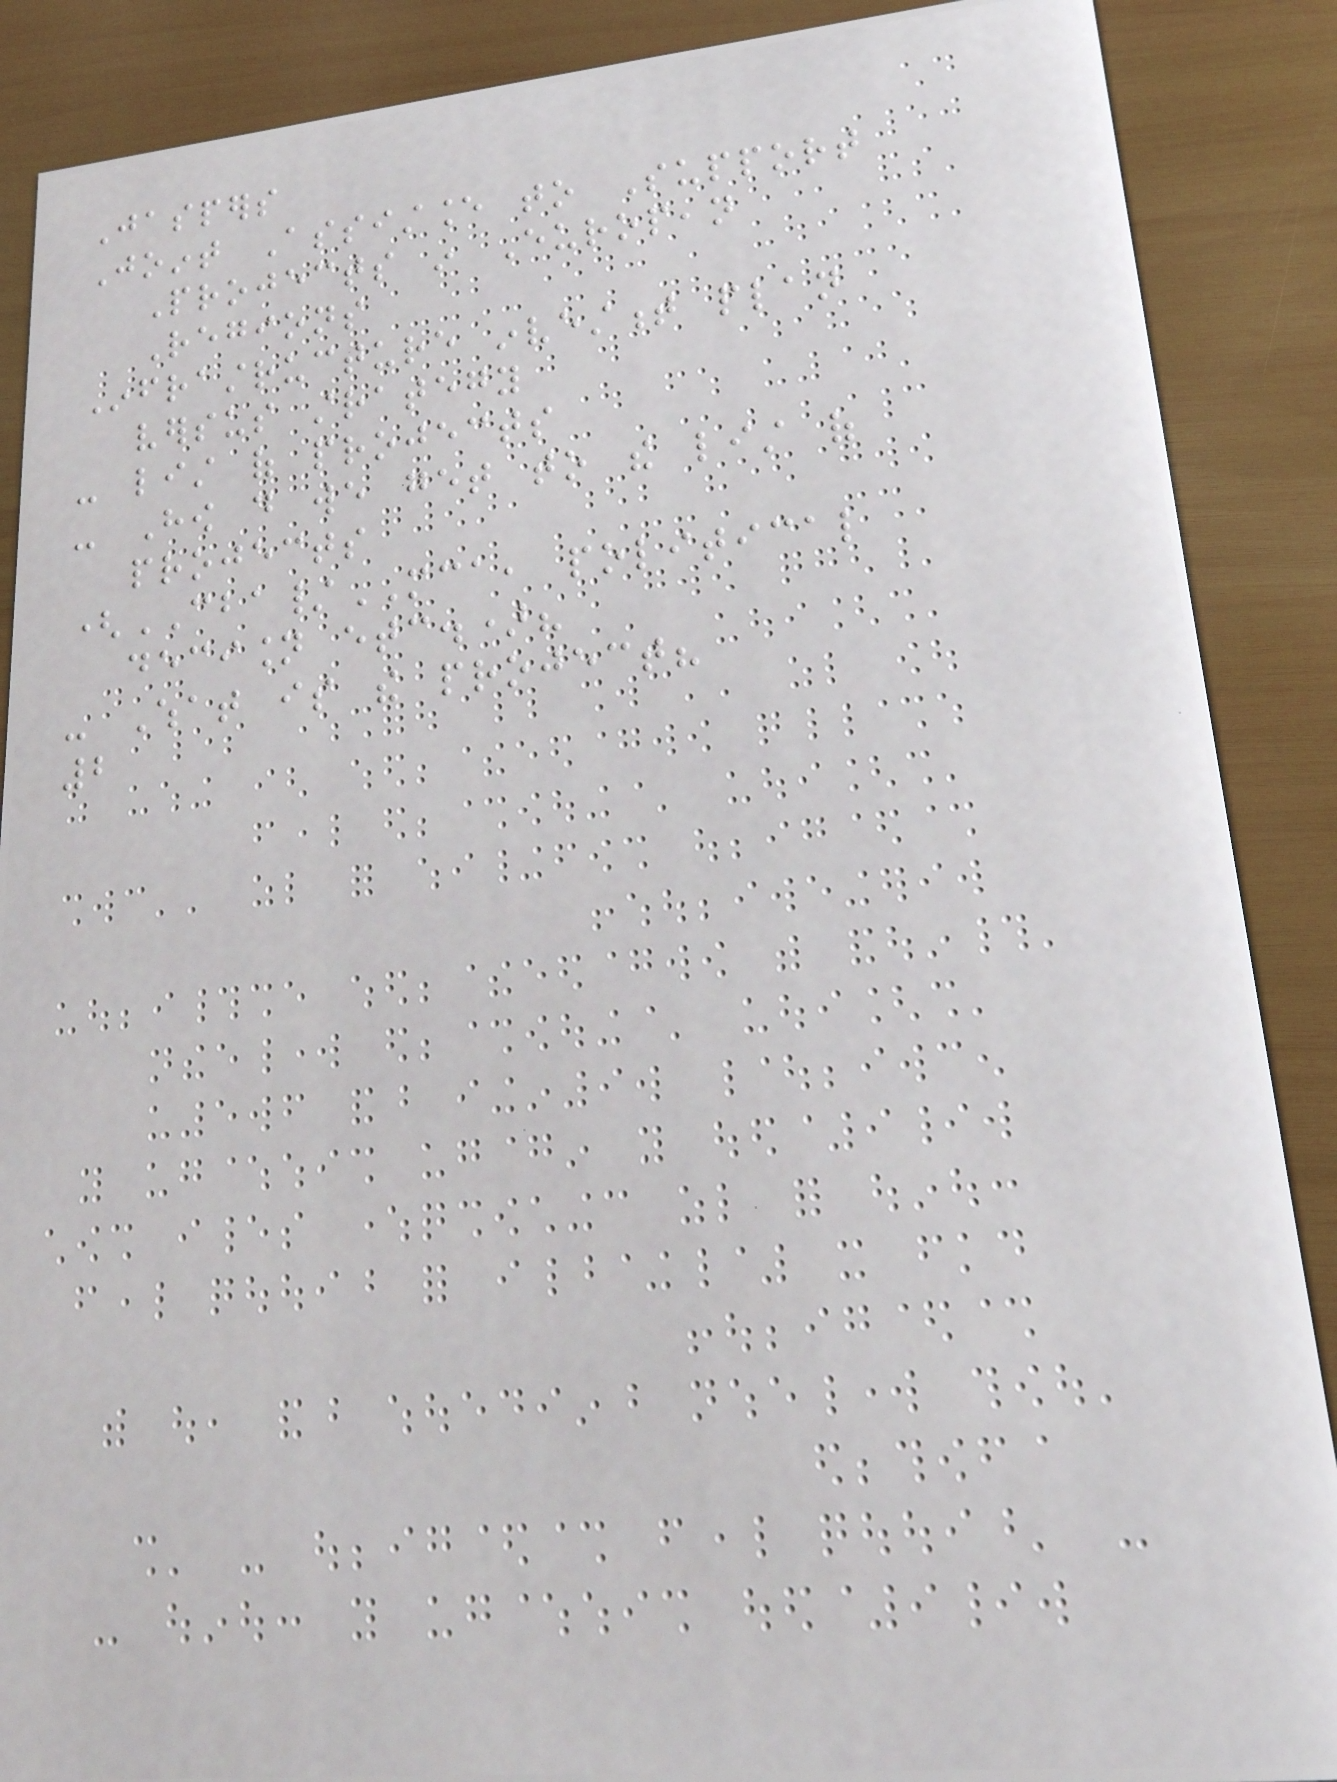Jaspers
Joint Assistance to Support
Projects in European
Regions
Infrastructure investment plan
versus strategy
- list of projects
- How do we get to the list of
projects
(CBA/MCA, political
decision etc.)?
- What is the project?
2
